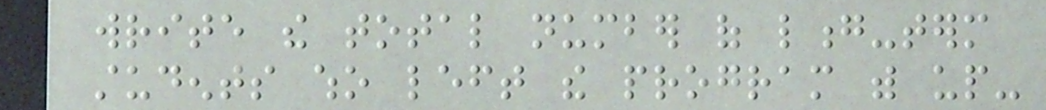write the total number of long-term
students who left the program with up-
